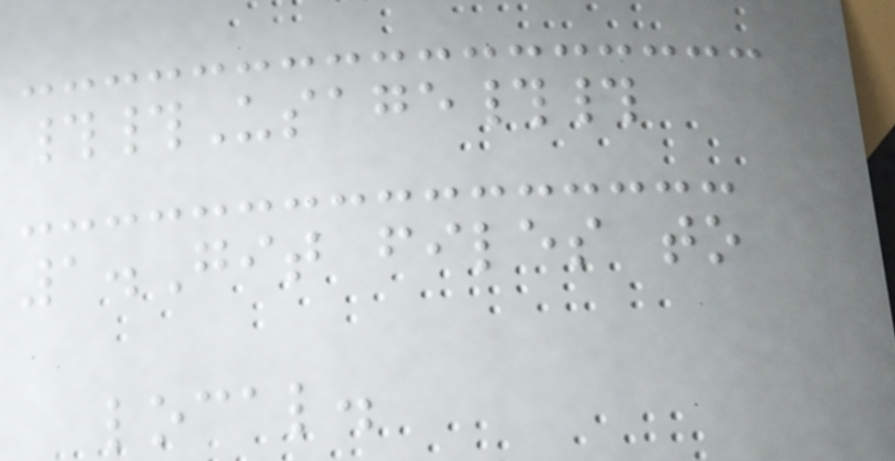##Usage##
1.Git files to
local.
